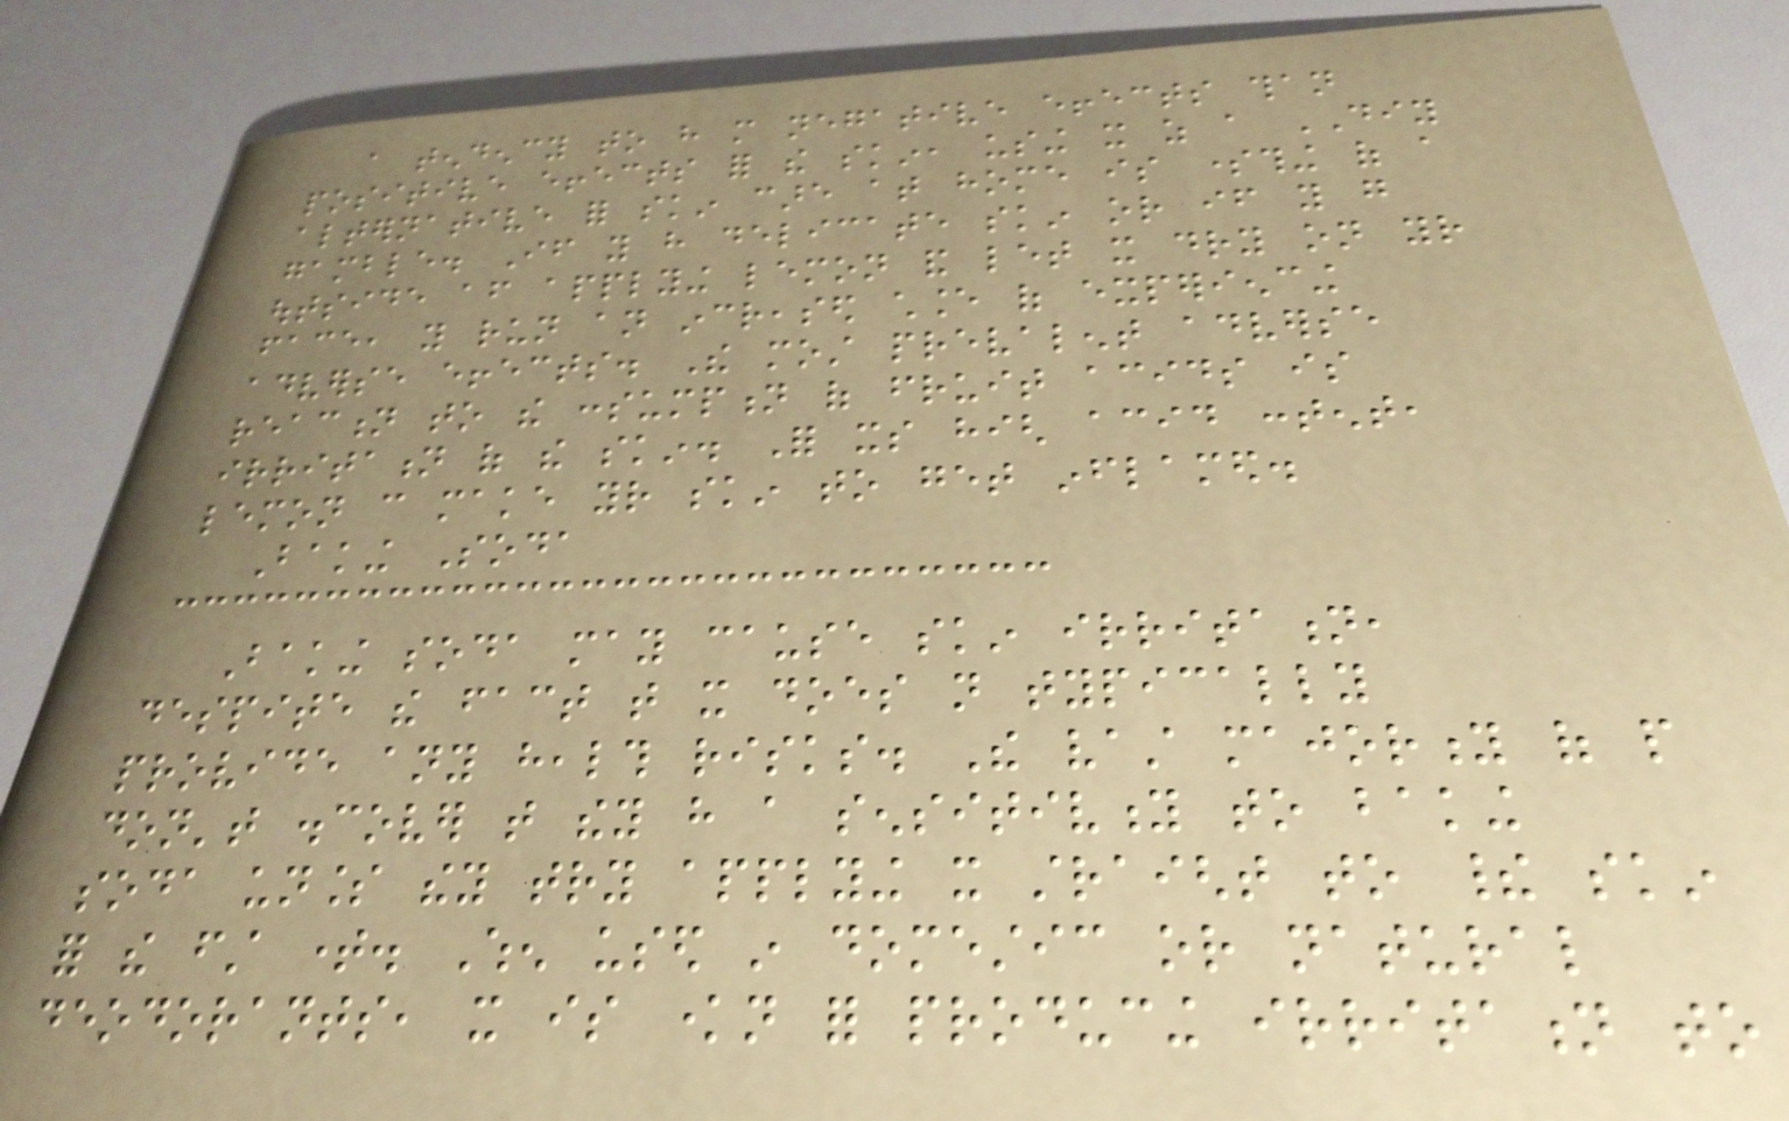a tendency to have more negative effects than
positive effects for the skin, using it as a DIY
alternative for skin care at home is something of a
gamble. If you have delicate skin or if you go
outside after applying lemon and let it dry on your
face, you run an increased chance of experiencing
adverse effects. The most prevalent adverse
reaction to the consumption of fruit acids is
irritation of the skin. For its high acid content,
lemon can make your skin to get inflamed.
Baking Soda
Baking soda may cause skin irritation,
despite the fact that it does not typically
provide any health risks. The vast majority of people
don't discover that they have a sensitivity to baking
soda unless they try applying it straight to their skin
for the first time. When used in domestic or natural
deodorants, it is known for producing irritation to
